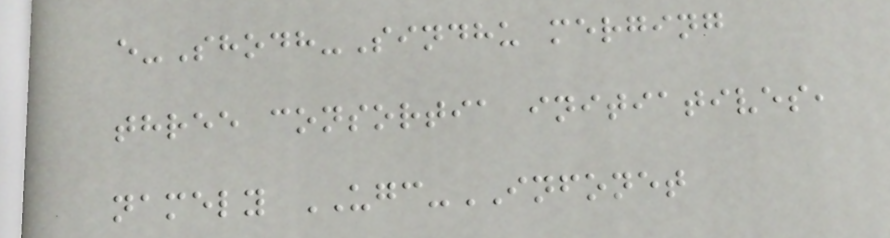e-Shodh-Sindhu merging
three consortia initiatives,
namely UGC-INFONET
